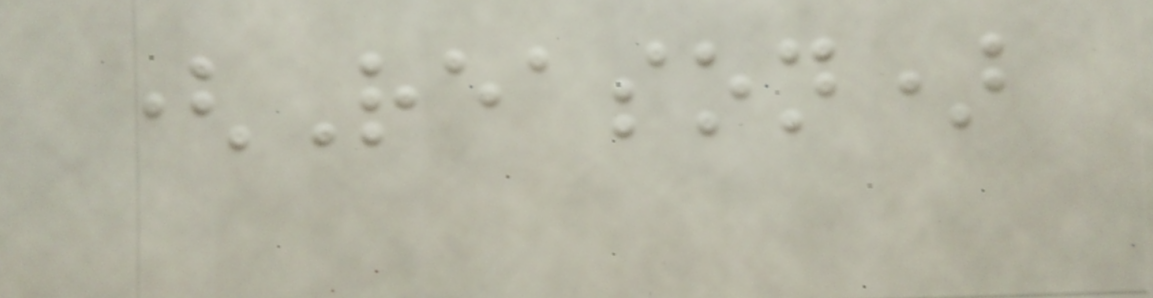(Reason)
